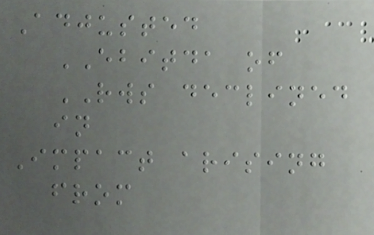Adjusted
EBITDA of
RWS declined
in
Impact arising
from
